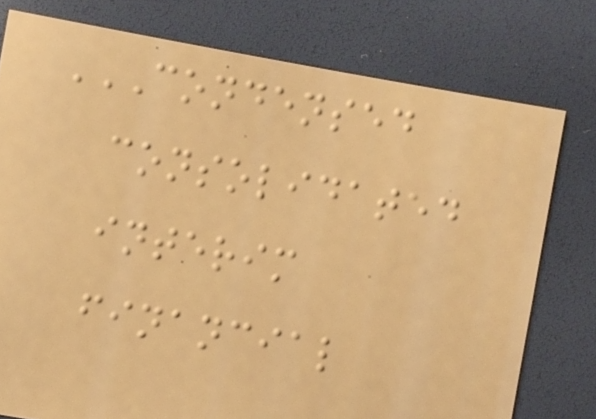CONDENSED
CONSOLIDATED
INTERIM
FINANCIAL
